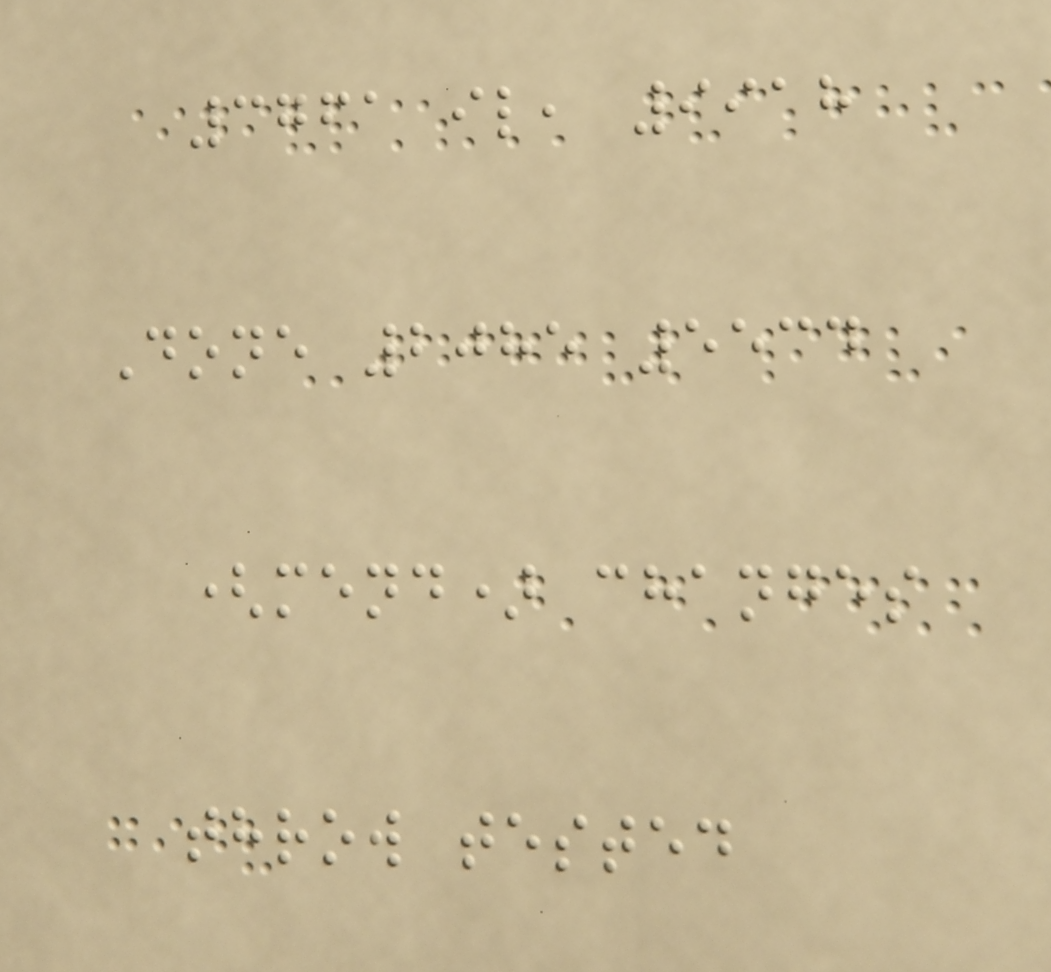3761 il, 9918
Done 2085 5534
(mend) changes
throw tested
